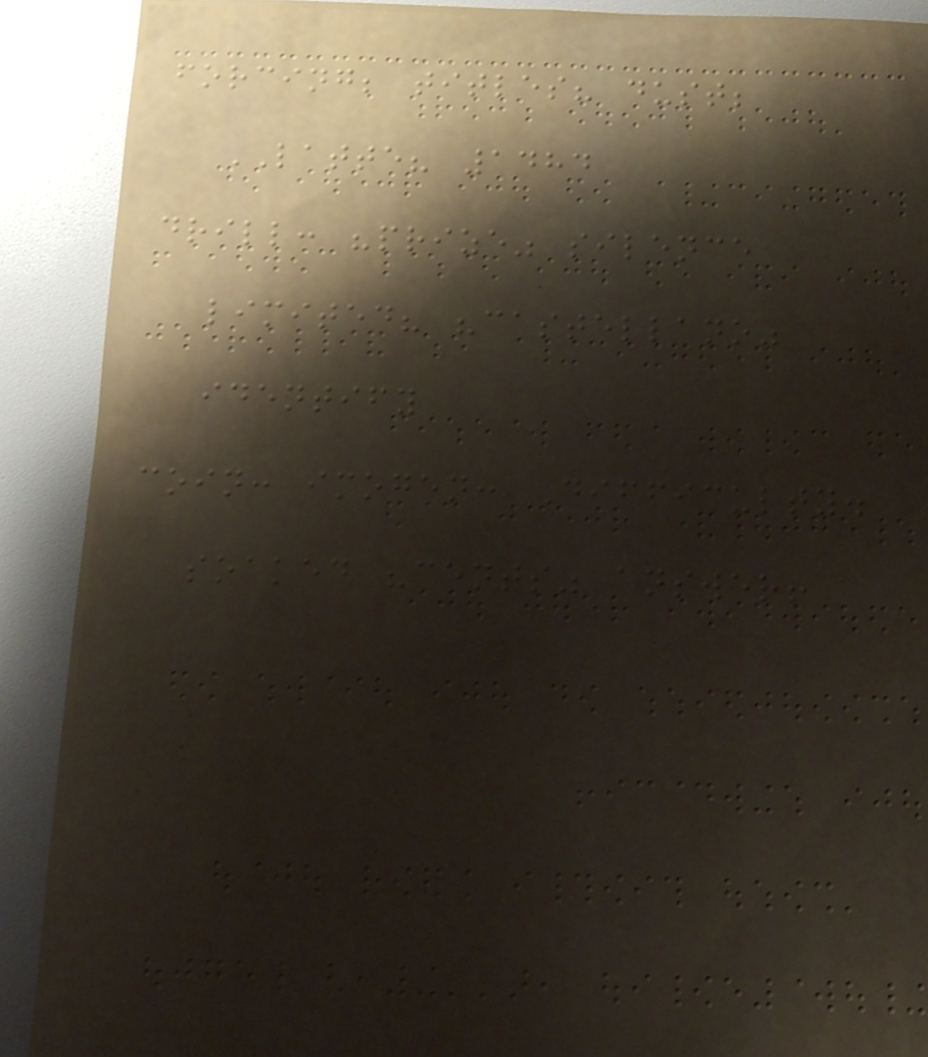forcing; titles? dust;
LATTE? 1484
drill: "prize" silence
limited? "castellano"
identify
coin: imogen: Difficulty.
soaked "cents" answer!
